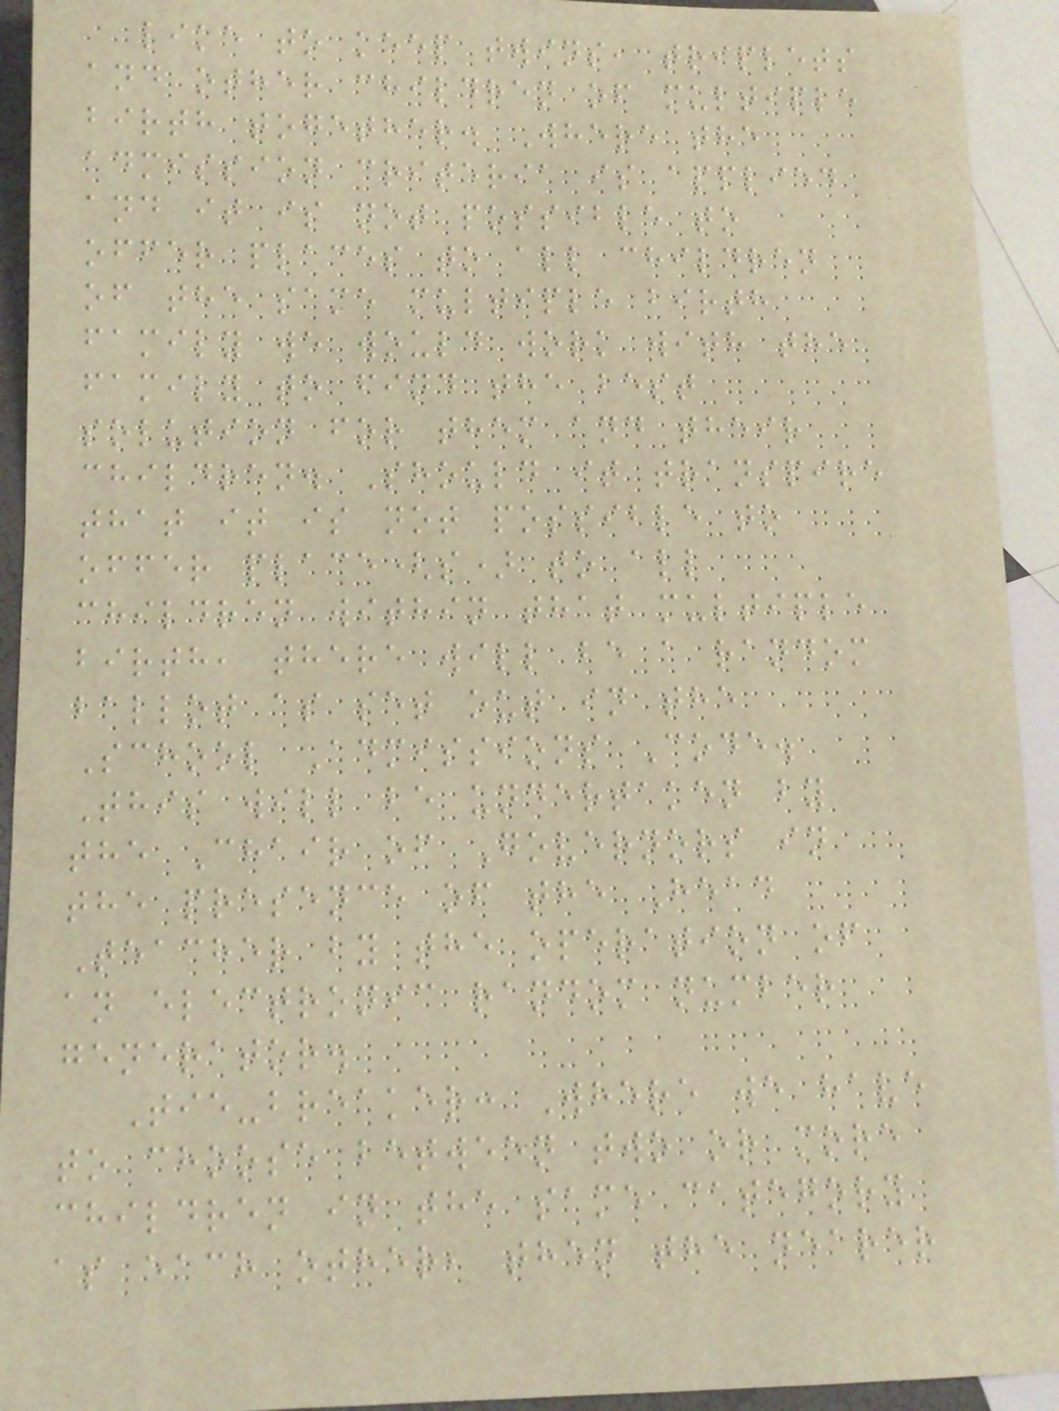like to keep twins, triplets
and other children of multiple
birth together. Where the
admission criteria is applied
and it is not possible to
offer places to all children
of the same multiple birth
family we would work with the
family to find the best
solution for them and their
children. Should it transpire
that it is not possible to
offer place(s) to all
children within that multiple
birth, there will be a random
ballot as set out in the
School Admissions Code.
This will be undertaken by
the Chair of Governors in
the presence of the Head
Teacher by the operation of
an electronic random number
generator.
Tie-breaker: Where we have
to choose between two or more
children in the same category
as each other, then the nearer
